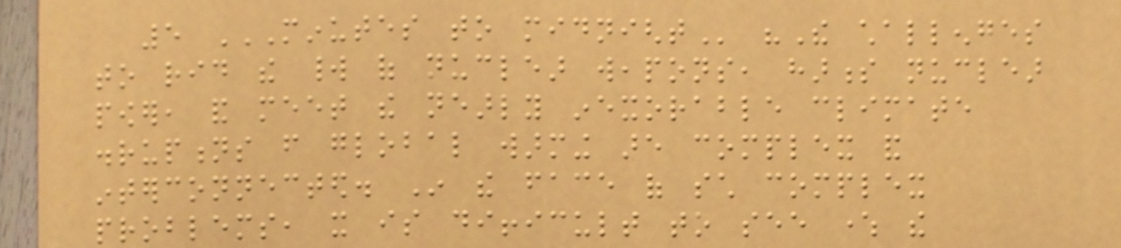5 MINUTES TO MIDNIGHT "The challenges
to rid the world of nuclear weapons, harness nuclear
power, and meet the nearly inexorable climate
disruptions from global warming are complex and
interconnected. In the face of such complex
problems, it is difficult to see where the
